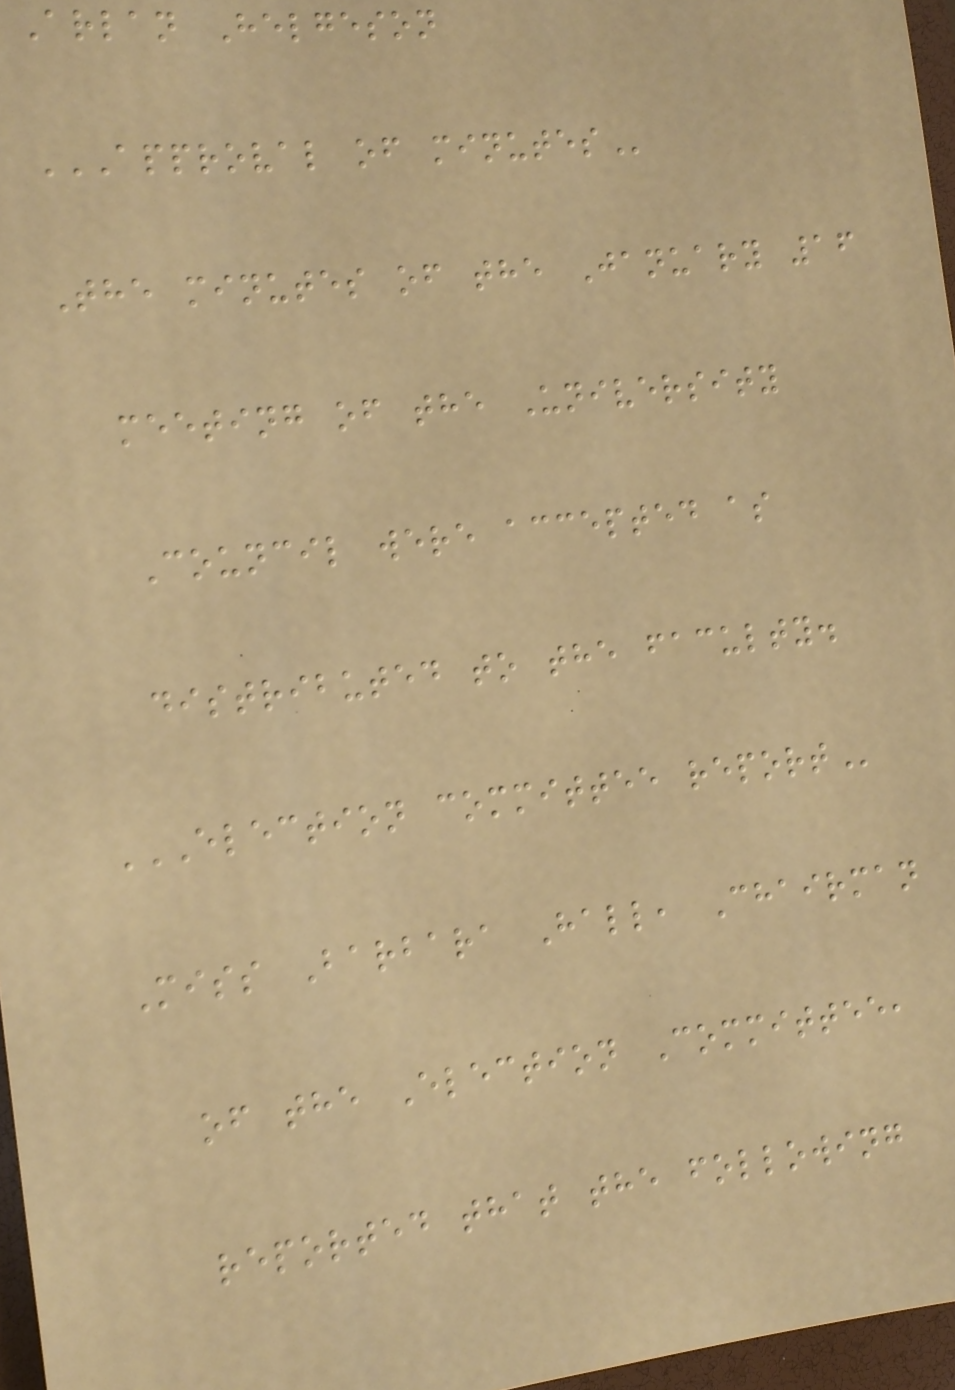Arlan Helgeson
APPROVAL OF MINUTES
The minutes of the January 16
meeting of the University
Council were accepted as
distributed to the faculty.
ELECTION COMMITTEE REPORT
Miss Barbara Hall, Chairman
of the Election Committee,
reported that the following
